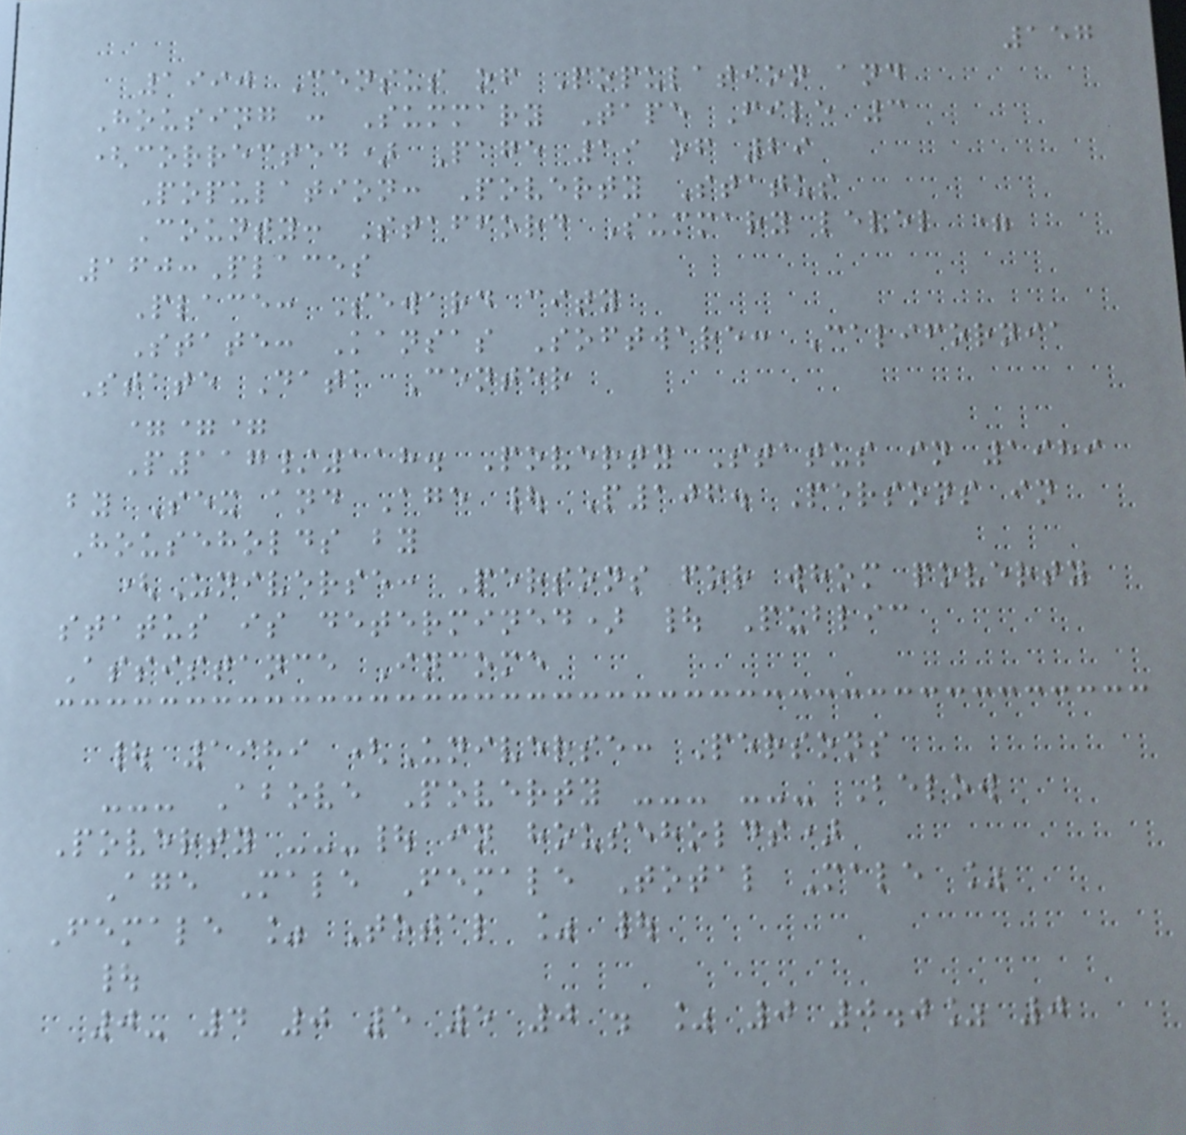157
1990 Census of Population and
Housing : Summary Tape File 3
(corrected) Page 19 of 29
Population: Poverty Status
County: Stafford Summary level =
160:Places
Place: Seward city
State: Kansas Software: California
State Data Center
===
P117/118. Poverty Status in 1989
by Sex and Age | P106. Persons in
Households by
(Universe: Persons for whom poverty
status is determined) | Public
Assistance Income
| 1989 (Universe: Persons
--- Above Poverty --- --- Below
Poverty ---| in households)
Age Male Female Total Male %
Female % Total % |
|
0- 4 0 5 5 0 . % 0 0.0% 0
